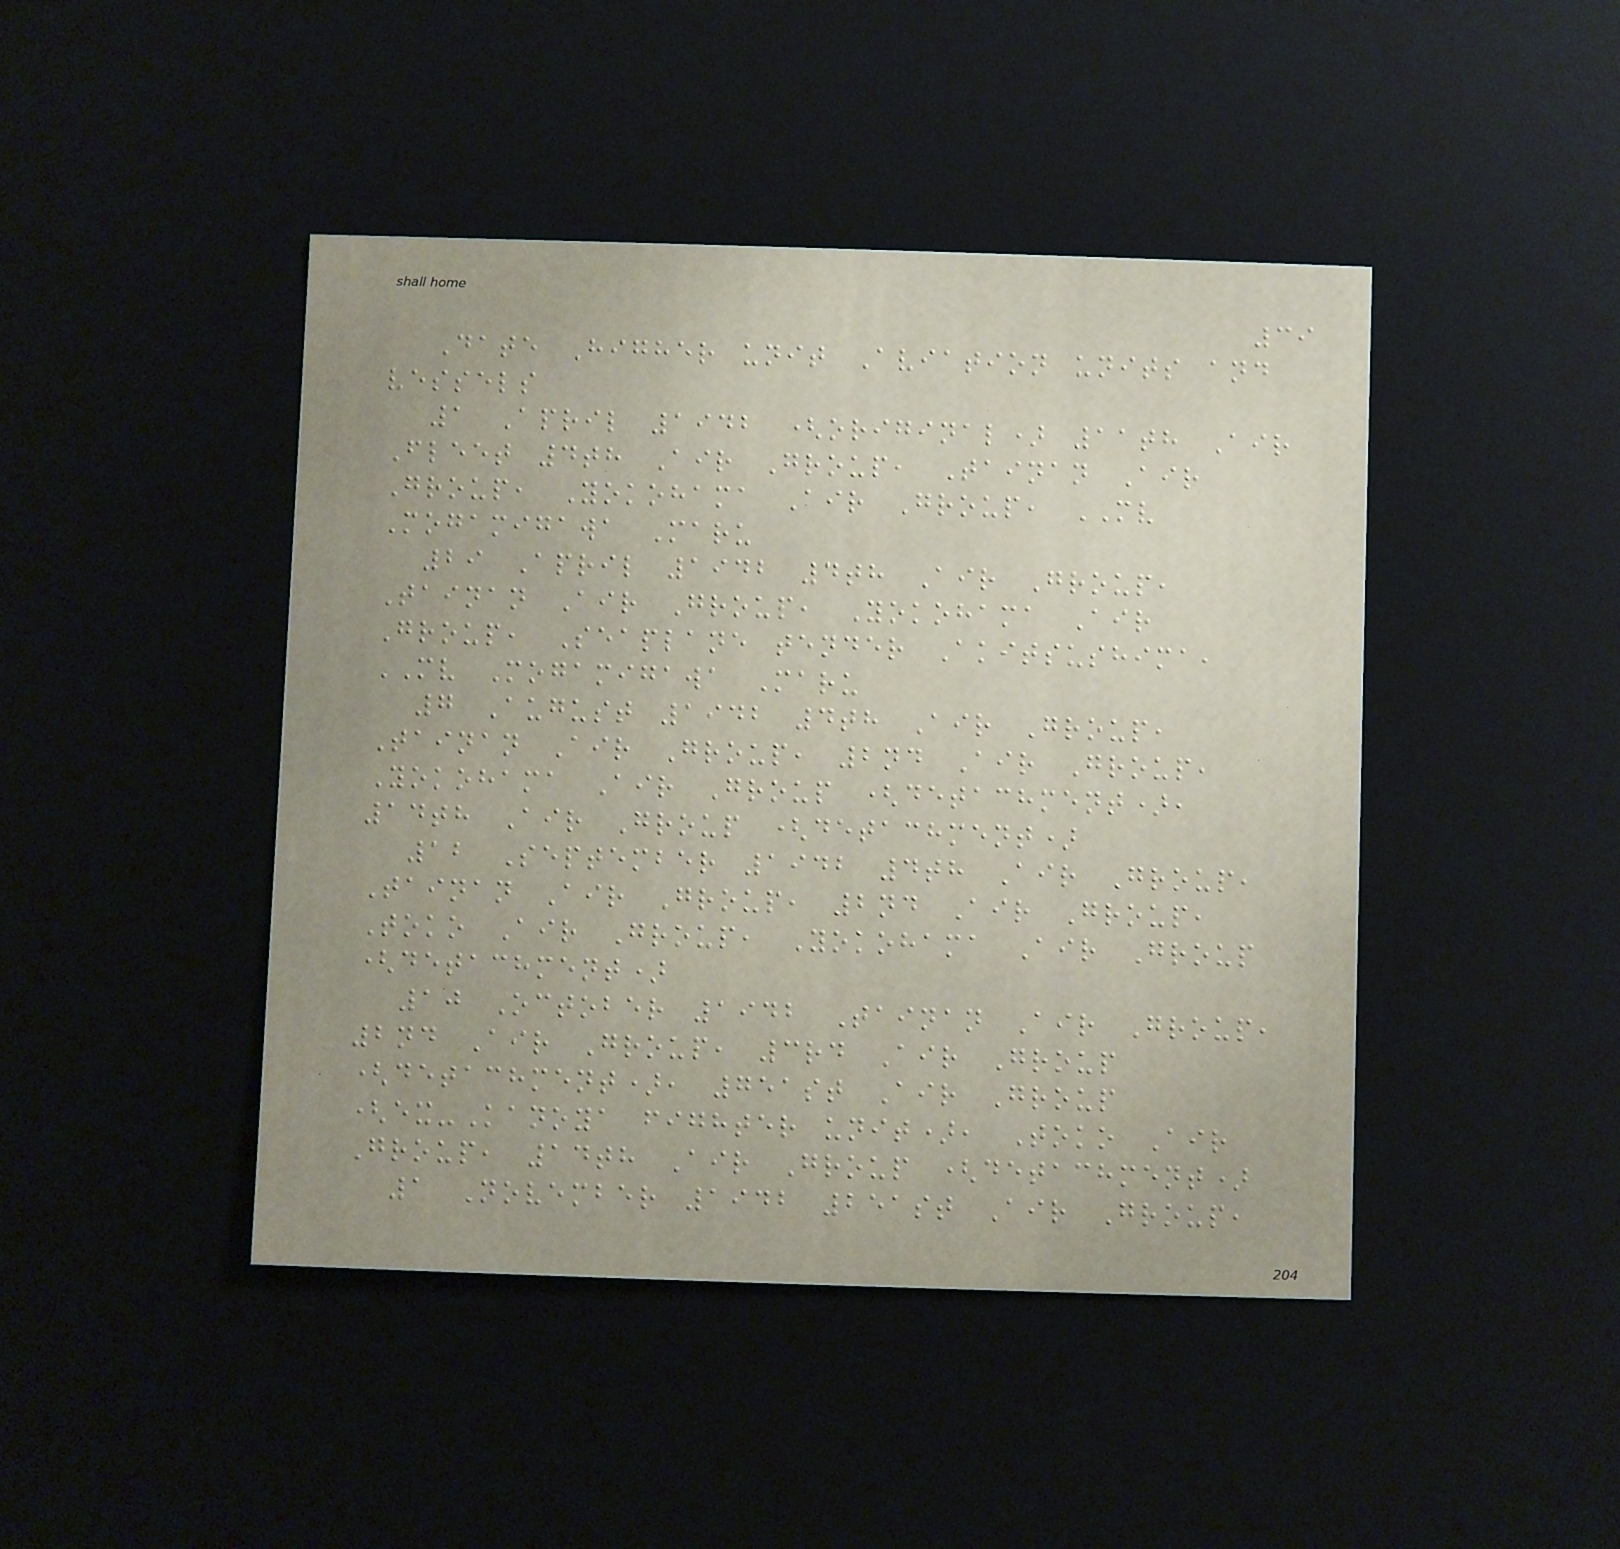39
Date Higher unit Aviation units and
vessels
1 April 1942 (original) 11th Air
Fleet 4th Air Group, Tainan Air
Group, Yokohama Air Group, MV
Mogamigawa Maru
29 April 1942 4th Air Group,
Tainan Air Group, Yokohama Air
Group, Seaplane tender Akitsushima,
MV Mogamigawa Maru
7 August 1942 4th Air Group,
Tainan Air Group, 2nd Air Group,
Yokohama Air Group (detachment),
14th Air Group (detachment)
12 September 1942 4th Air Group,
Tainan Air Group, 2nd Air Group,
Toko Air Group, Yokohama Air Group
(detachment)
10 October 1942 Tainan Air Group,
2nd Air Group, 3rd Air Group
(detachment), 751st Air Group
(ex-Kanoya fighter unit), Toko Air
Group, 14th Air Group (detachment)
1 November 1942 251st Air Group,
